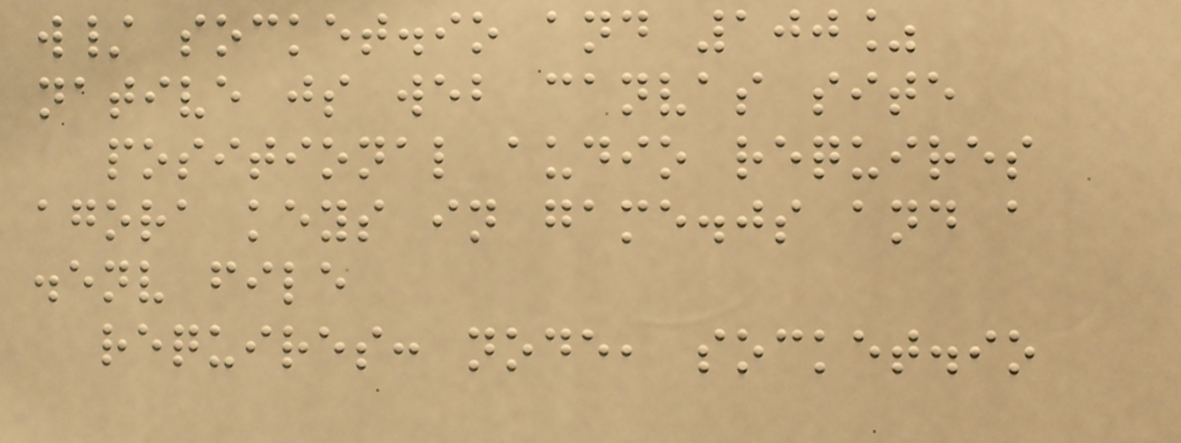w/ socket.io and 100%
native js web canvas site
positional audio requires
agora keys in game.js and a
.env file
requires: node, socket.io
